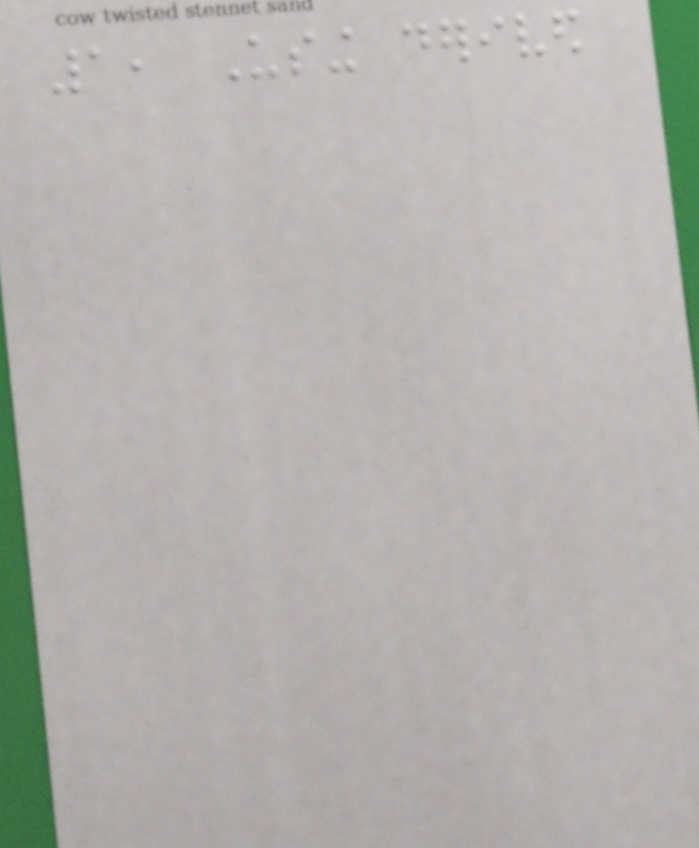1, Using derived
